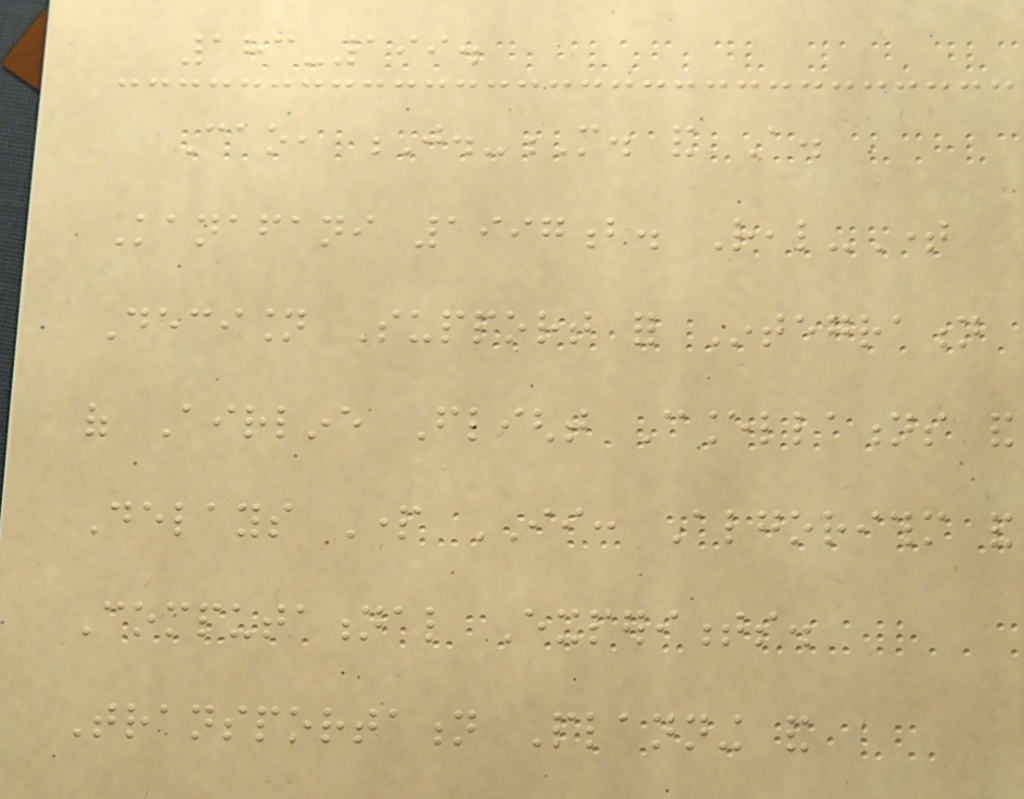183-199.
Cao, J.-M. and A.
Kanafani 1997b. Real-Time
Decision Support for Integration
of Airline Flight Cancellations and
Delays Part II: Algorithm and
Computational Experiments.
Transportation Planning and
